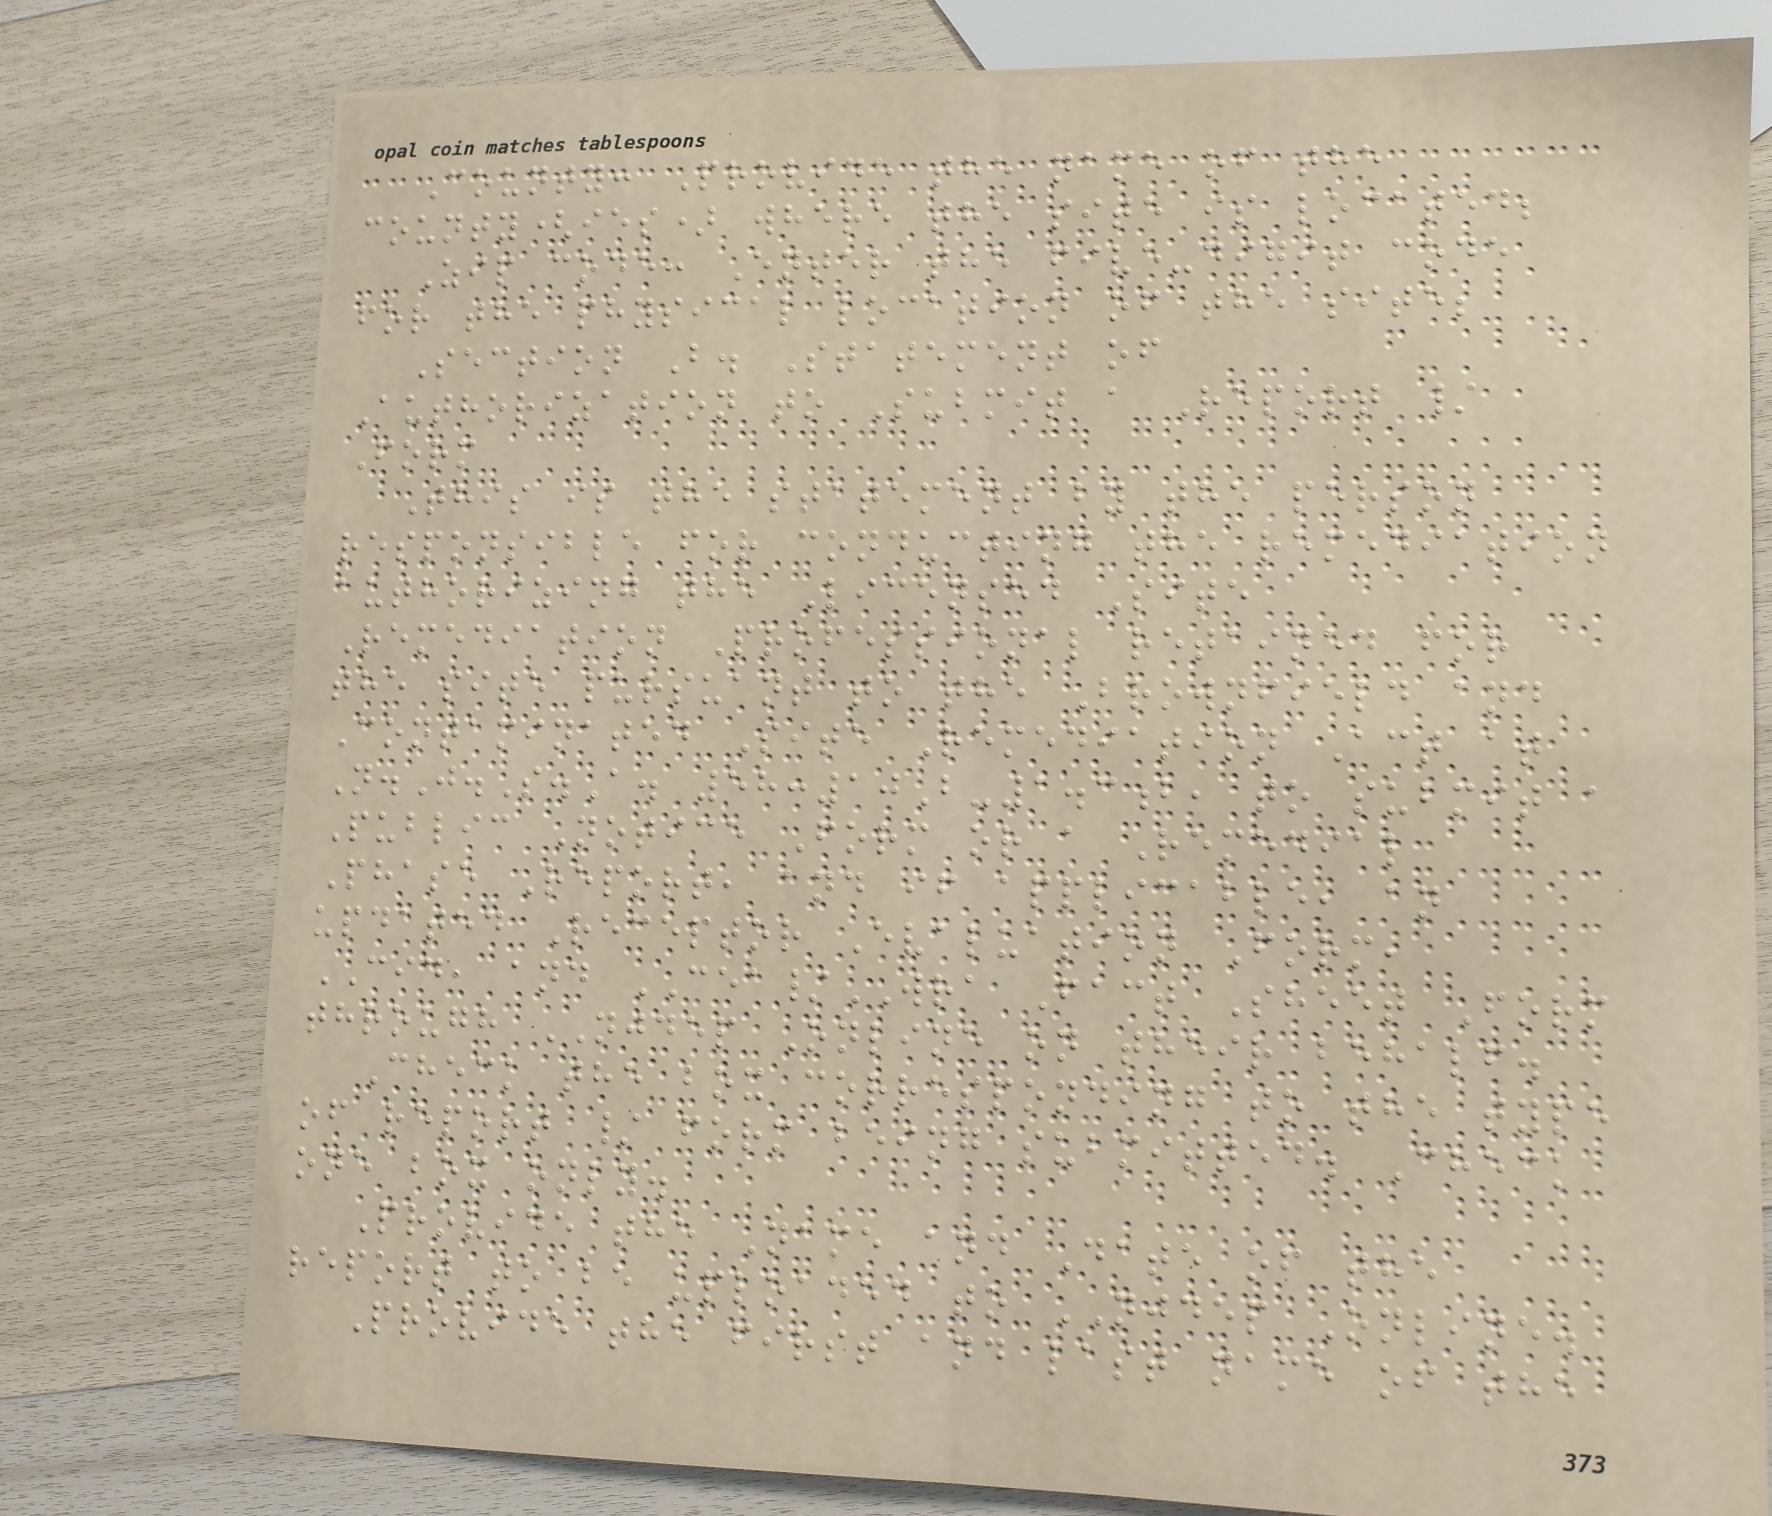County: Provide the name of the
county(ies) where the site is located;
Zip code: Enter the five-digit code
for the physical location of the site;
Section B. Statement of
Authorization to Submit a Report /
Form
This is the statement by the person
responsible for conducting the remediation
authorizing the Licensed Site
Remediation Professional retained for
the site pursuant to the Brownfield and
Contaminated Site Remediation Act at
N.J.S.A. 58:10B-1.3b, to submit a
Public Notice Form or a Remedial
Phase Report, and if applicable, an
updated Receptor Evaluation Form,
CID, and CEA/WRA Fact Sheet Form
through NJDEP Online on their behalf.
Check the box corresponding to the type
of report / form being submitted. Check
one box only.
Provide the Name and Date of the
report to be uploaded to NJDEP Online.
Provide the first and last name of the
